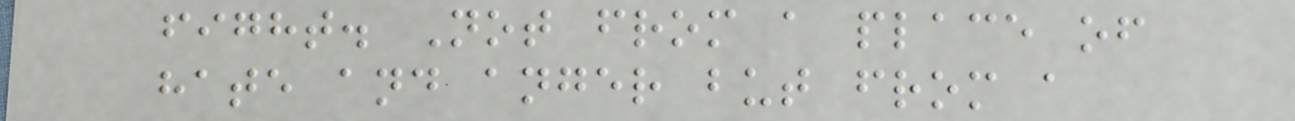fight. Not from a place of
hate and anger but from a
